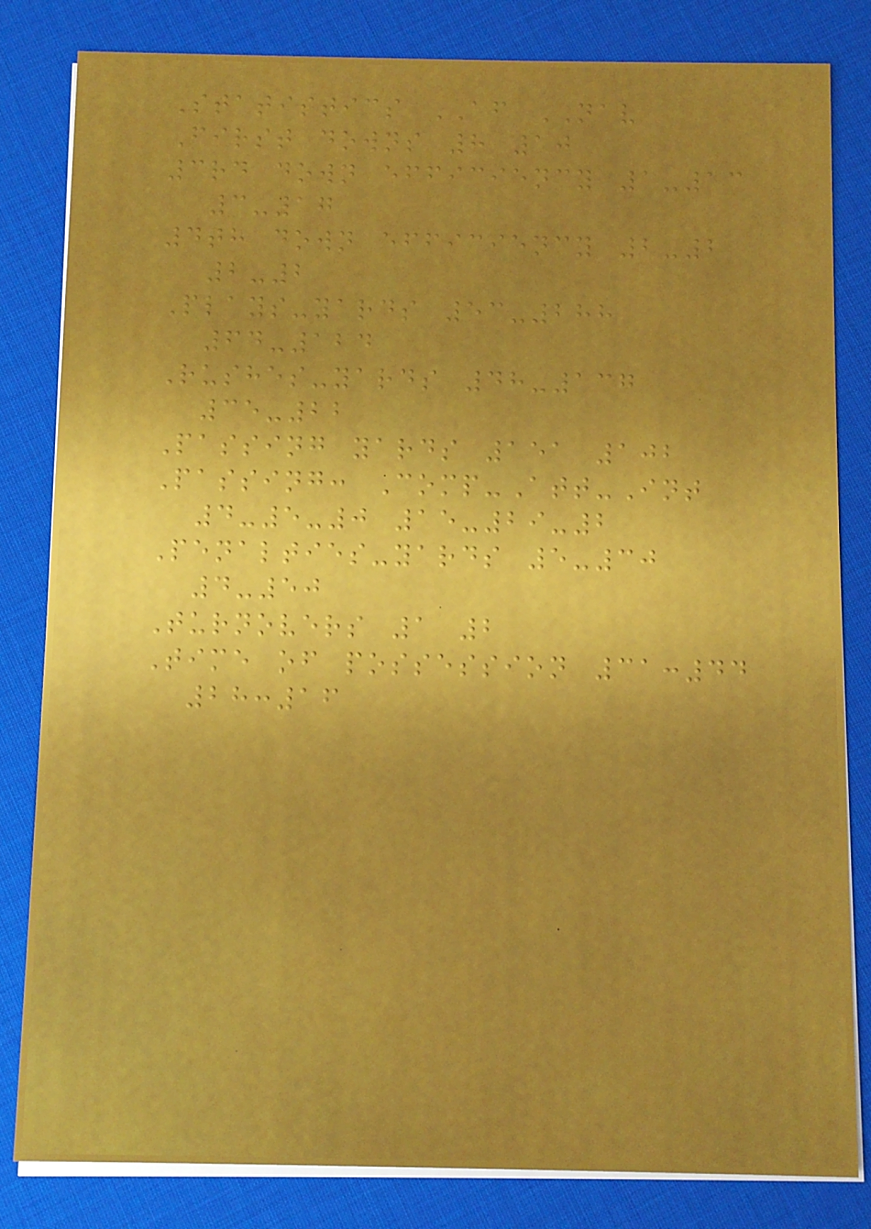Statistics AF NAV
First downs 8 10
3rd down efficiency 1-13
3-17
4th down efficiency 2-2
2-2
Plays-yards 53-288
64-124
Rushes-yards 48-137
35-22
Passing yards 151 102
Passing: Comp-Att-Int
4-5-0 15-29-2
Penalties-yards 5-30
4-50
Turnovers 1 2
Time of possession 31:44
28:16
